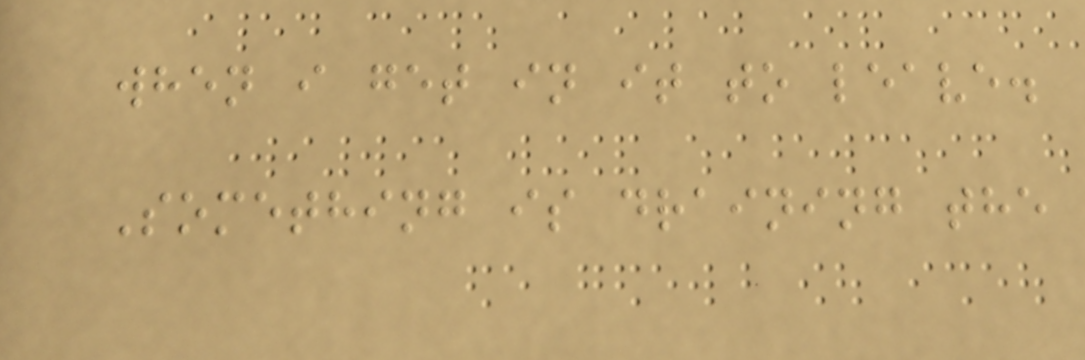when i get in it to leave.
Something is draining the
